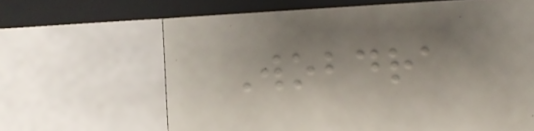Wobdra
